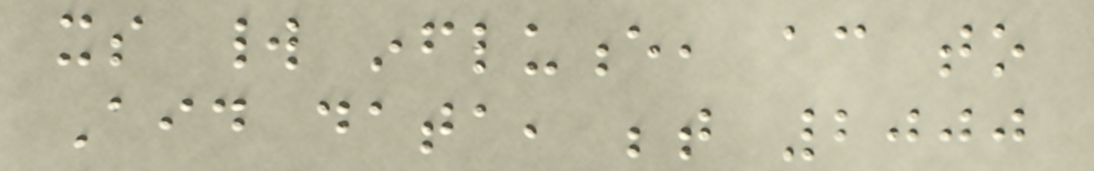its world influence, according to
Aid data, between 2000
